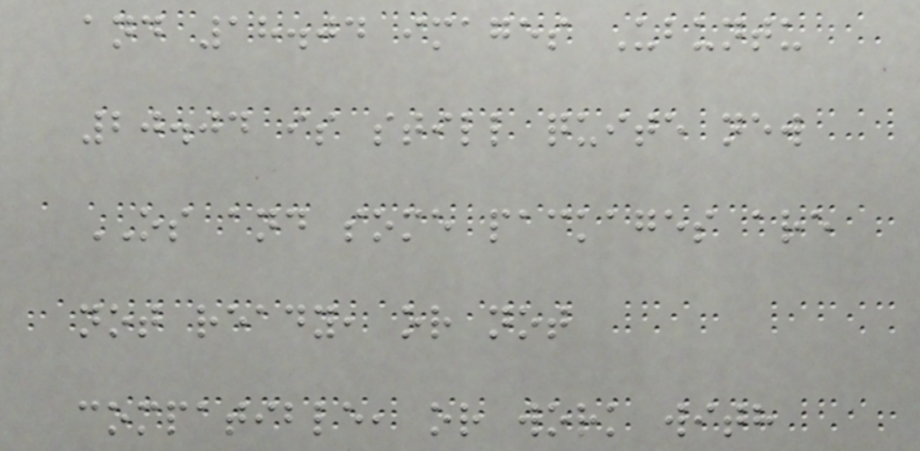and 18.04 images Ubuntu
20.04 is still quite new
OS and some packages are
not ready, or not
compatible, or work with
